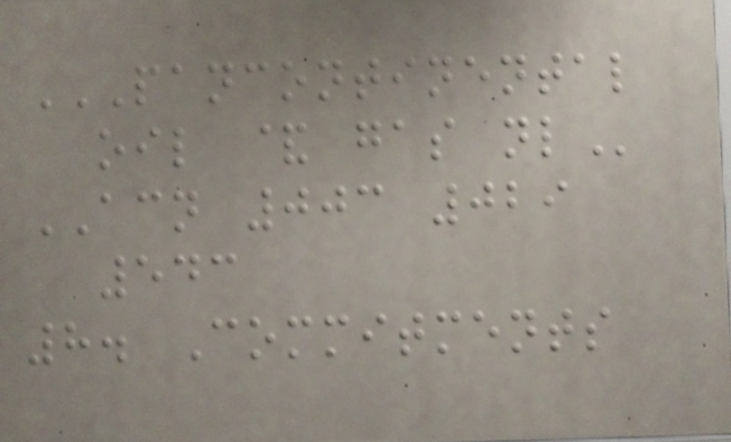PANCONTINENTAL
OIL & GAS NL
ACN 003 029
543
8. Commitments
